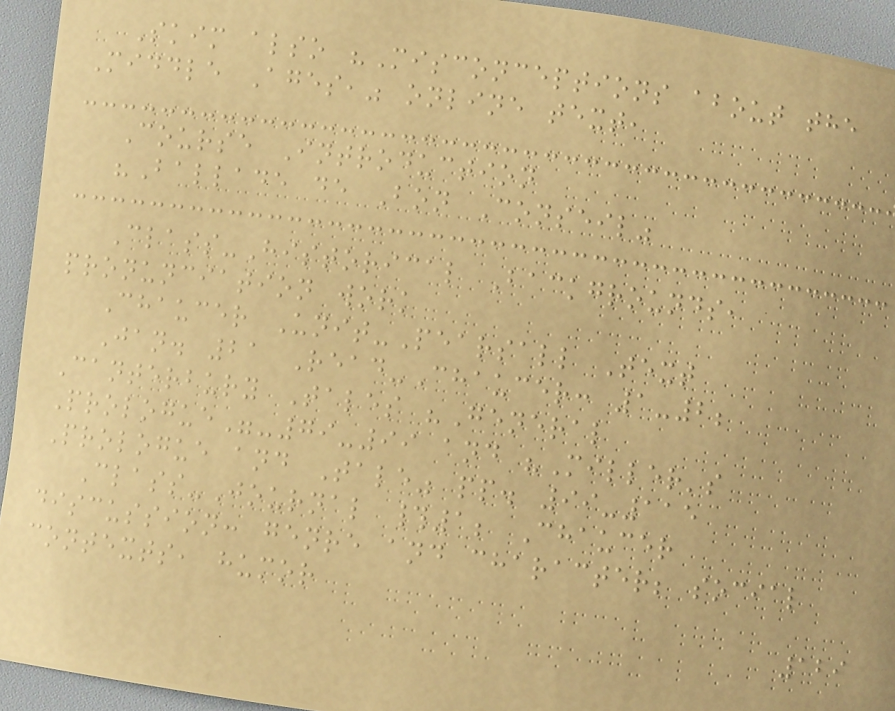Skim also "Misconceptions about the
Middle Ages," online text,
Course Introduction
"Ballade de Bon Conseil"
Class-Historical Backgrounds,
pronunciation work
Chaucer Unit-Pearsall Text
Jan. 21 Read-Chaucer: 1-2;
Canterbury Tales "General
Prologue"-79-99 and "Miller's
Prologue and Tale" pp. 99-115
Class-Journal #1; Chaucer
discussion: genre and character; social
contexts, humor
129
